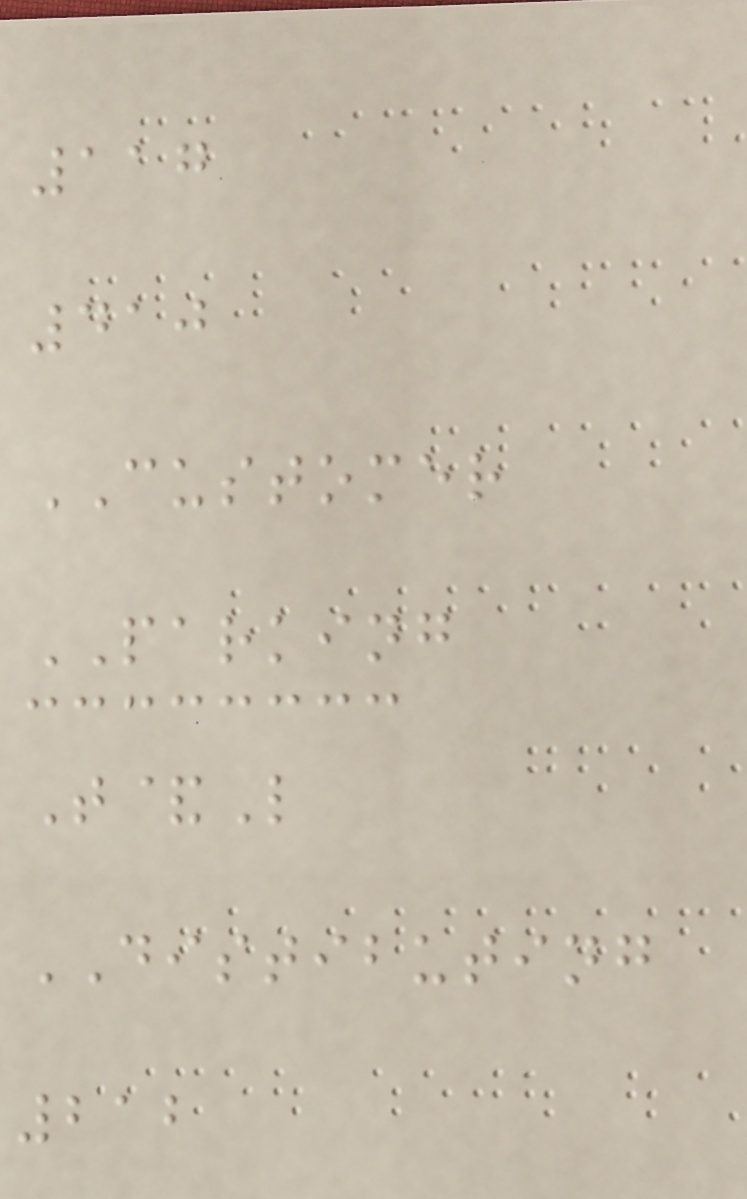117
410
CUSTOMER
PARKING
T&L
DISTIBUTING
212
